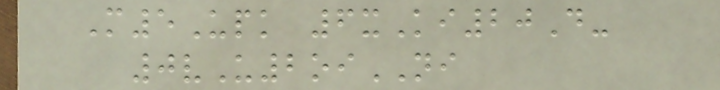M5Upk 6xKi20D-
0vU2oiNI
